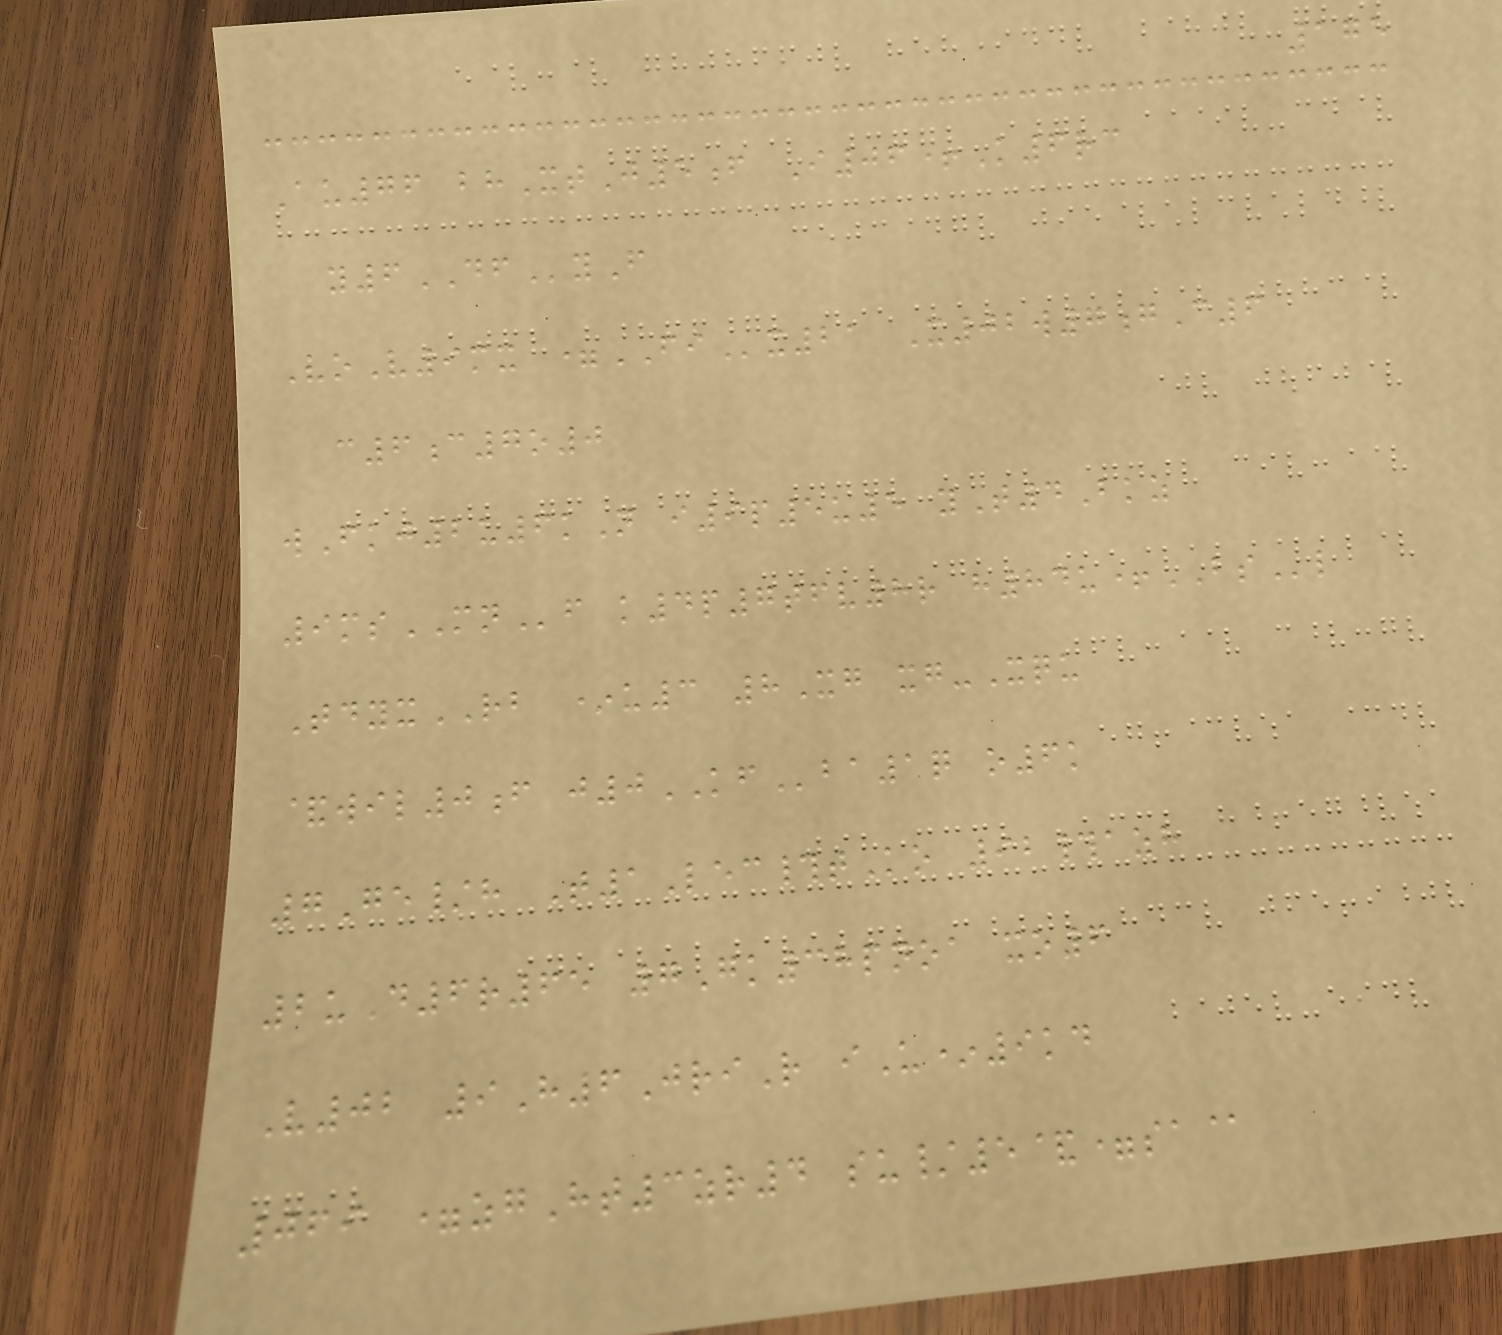175
Au76 bhXtJ5f I06+K6rc
y6DFyF
VoV9mx =FIx21 X02w7gC6
c6c7o0
wFkj2u6kN i9p5u5 yT4Bkz
9msMNf k4p7tfv8r h84u+BSl
TdyxRB *u3 8Xg xg-Xqu
&wil0f j0KFba1q o6k
7Ge/h T1Lec#tKo 92#azh
2uD6r65 7Gk38pnoa xo6
V02 9H6JriR iU*9kd
069 =zgHt3zr4 su/5&=sa@
